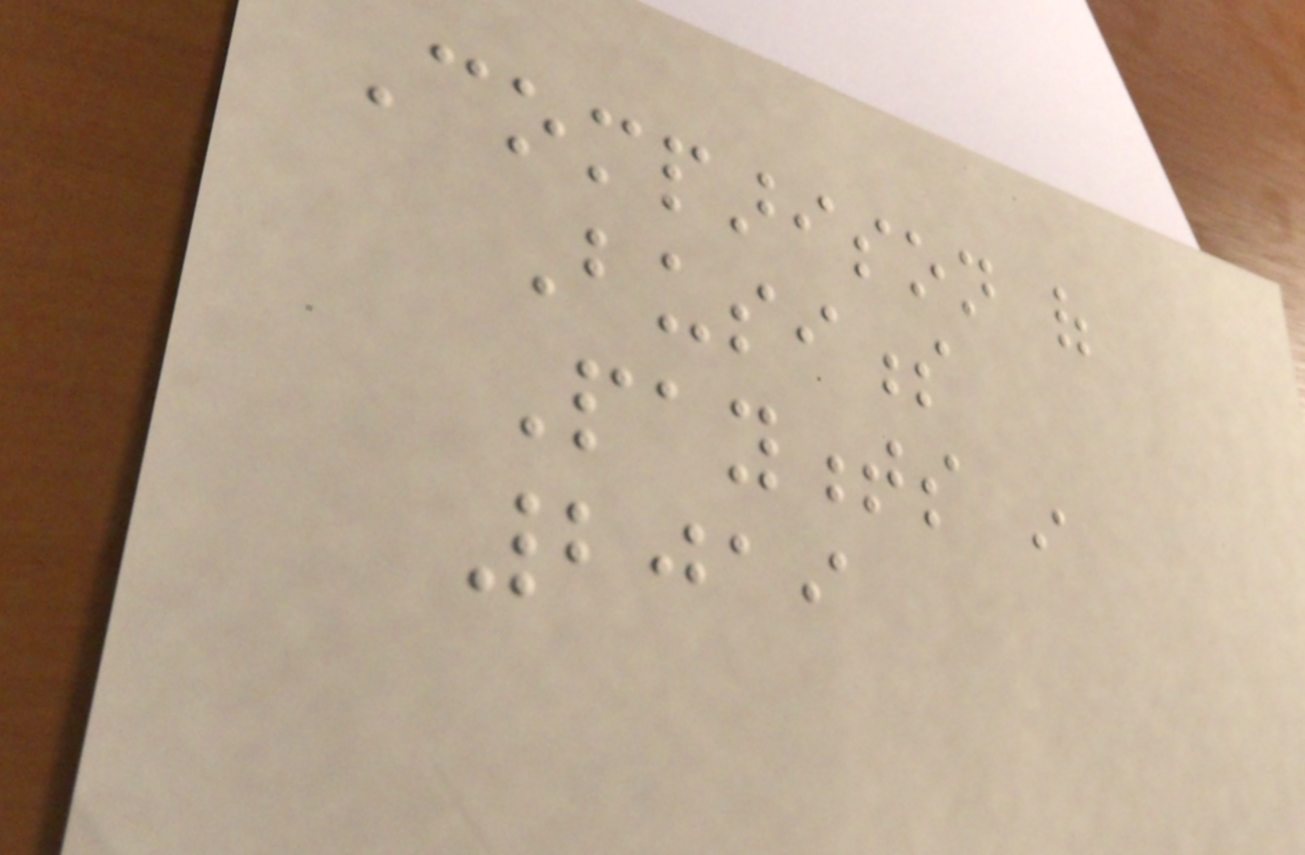Comparison of
Business
Payments in
2019
